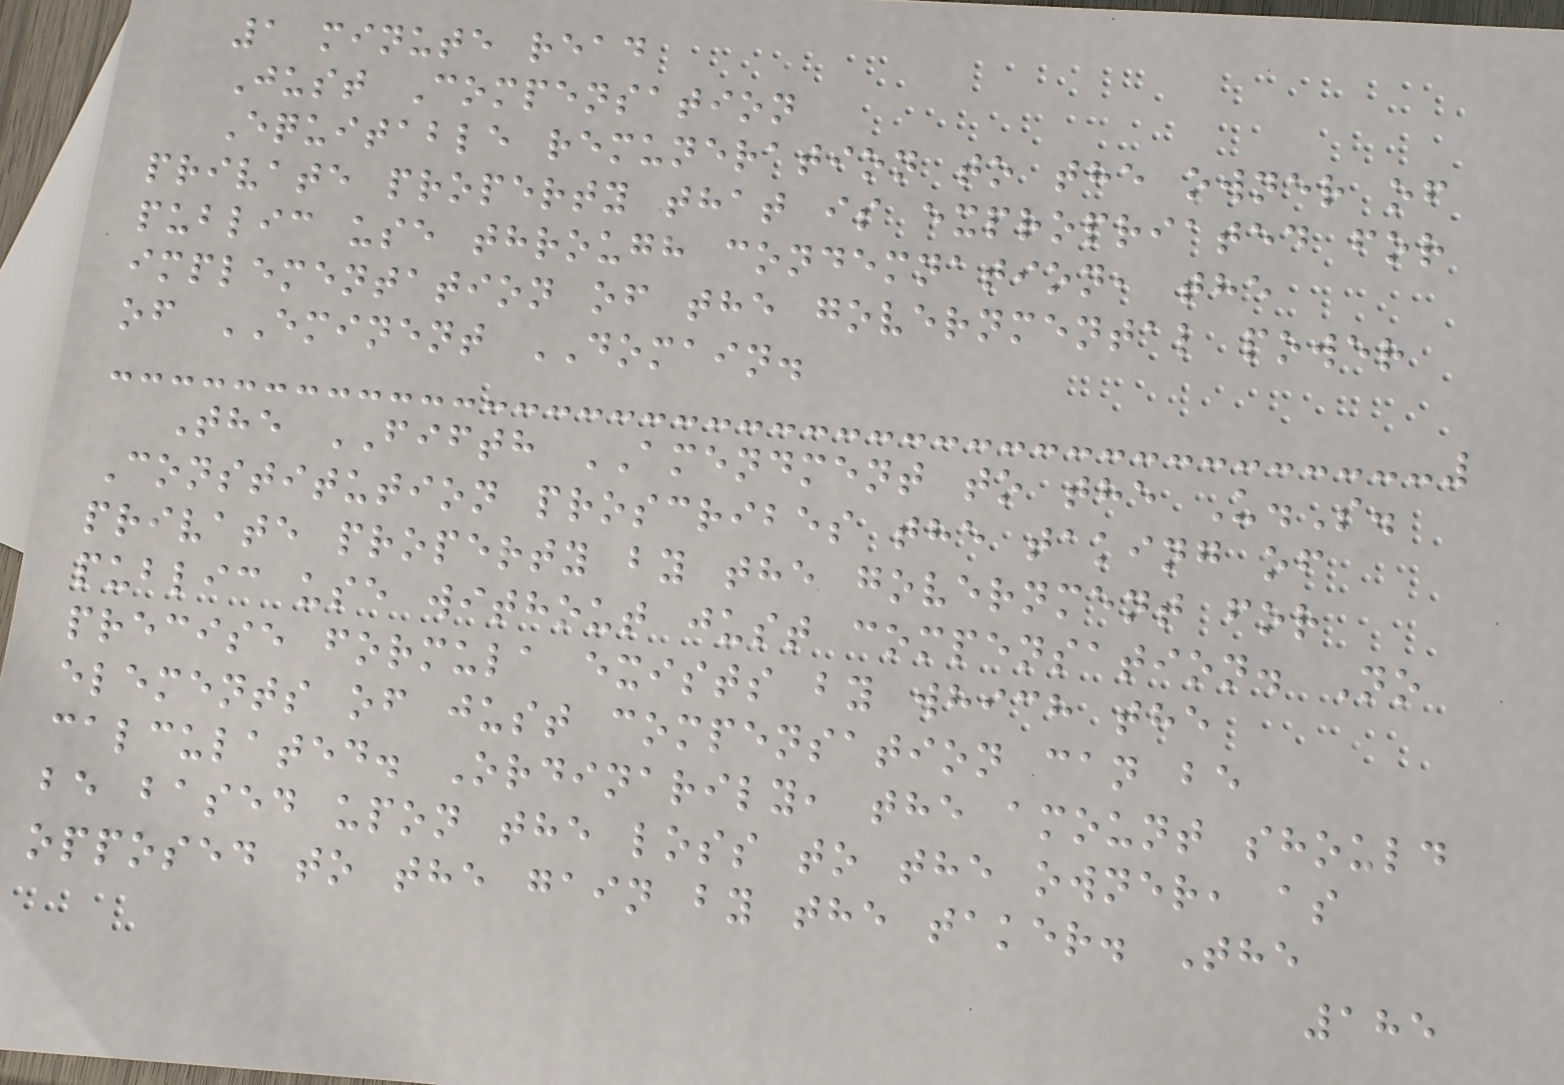1 minute read
Just Compensation
Equitable remuneration to the owner of
private property that is expropriated for
public use through condemnation, the
implementation of the governmental power
of EMINENT DOMAIN.
The FIFTH AMENDMENT to the U.S.
Constitution proscribes the taking of
private property by the government for
public use without just compensation. No
precise formula exists by which the
elements of just compensation can be
calculated. Ordinarily, the amount should
be based upon the loss to the owner, as
opposed to the gain by the taker. The
185
